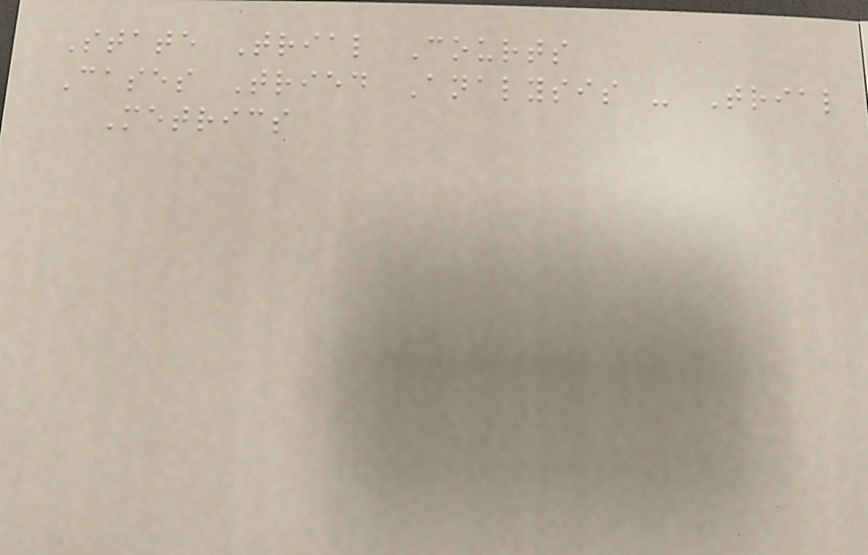State Trial Courts
Cases Tried Analysis - Trial
Metrics
